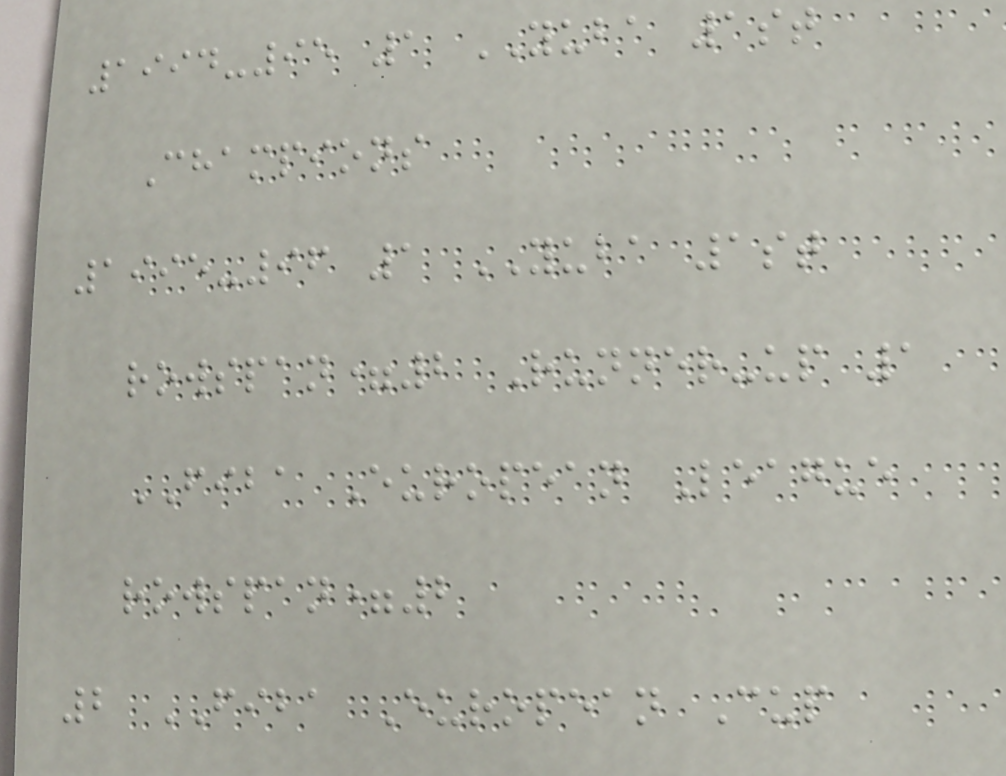1994-95 1 YUBA 1st
Champions
1995-96 1 YUBA 1st
rowspan=2 Runner-up 1
FIBA European League
rowspan=2
2 FIBA European Cup
